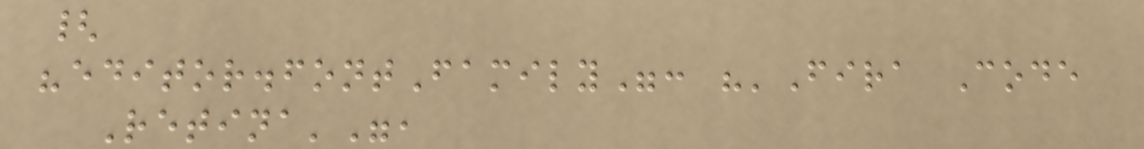{
"editor.fontFamily": "'Fira Code
Retina'",
